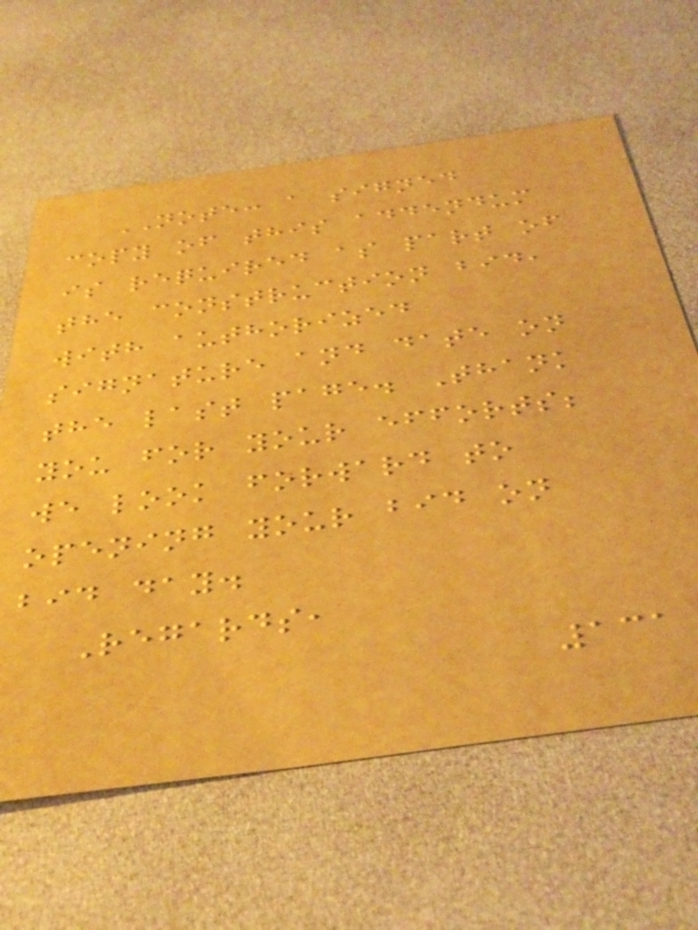NOTE: a signed
copy of this addendum
is required as part of
the construction bid,
with authorized
signature and date on
the last page. Thank
you for your efforts;
we look forward to
opening your bid on
bid day.
Regards,
131
